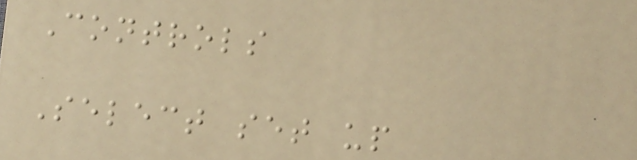Controls
Select set up
